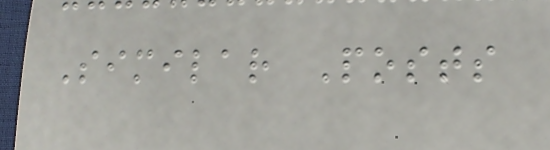Similar Posts
